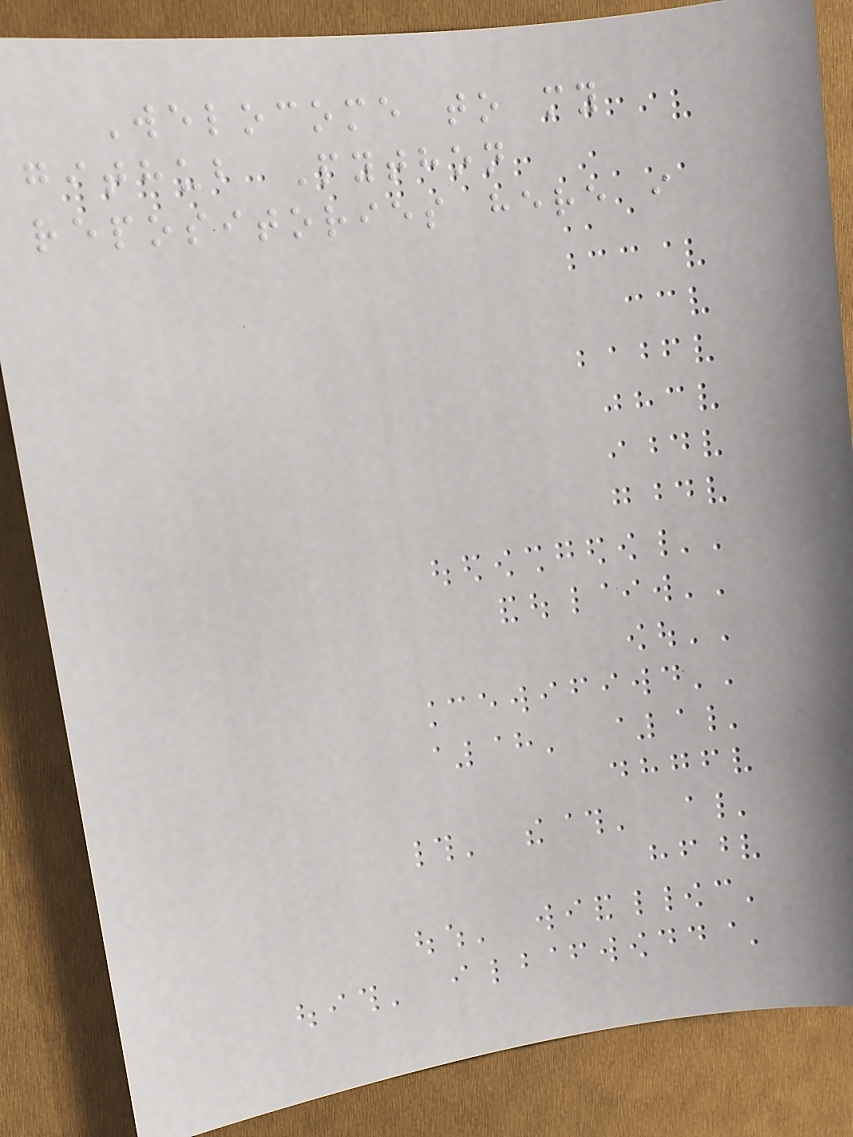Welocome to my
github Python
repositories here i
